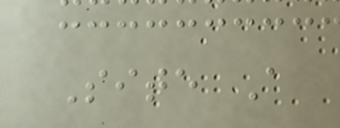Site A
